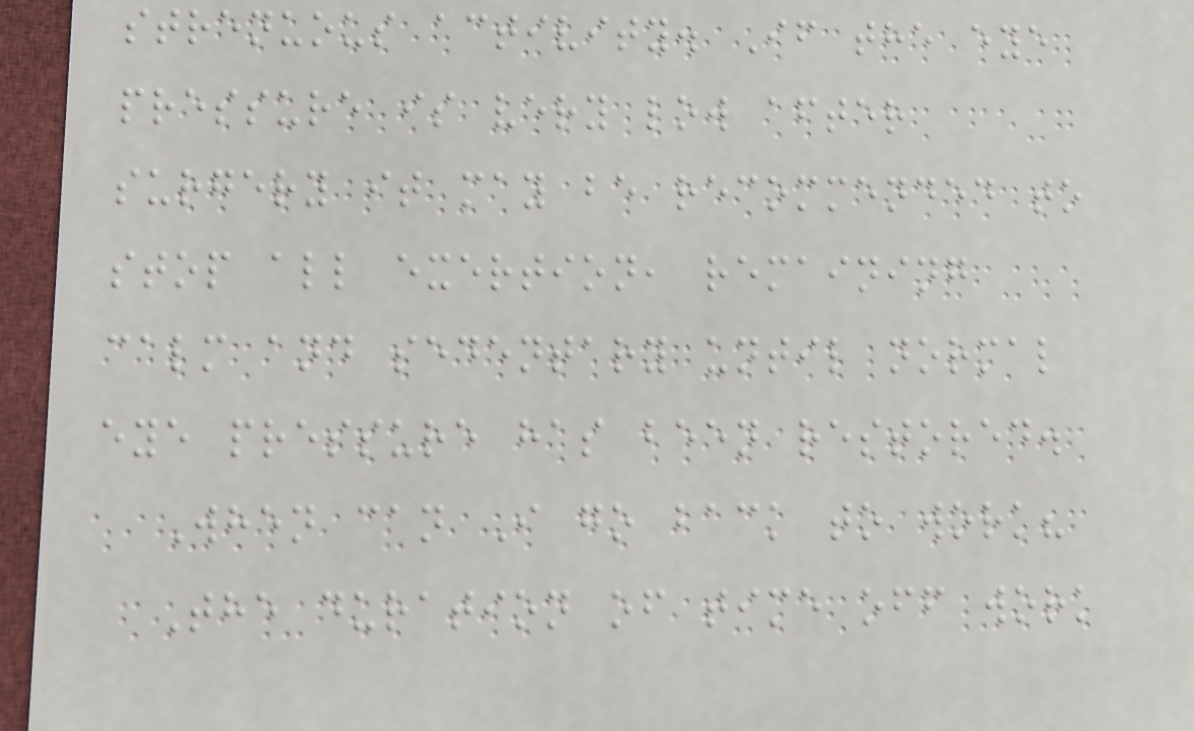strenuous activity. If the eye
pressure is very low after
surgery it may be recommended to
stop all exertion, remaining
calm and sedentary until normal
eye pressure has been restored.
When can I go back to work?
The duration of time off work
